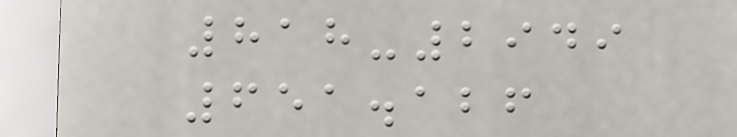818-2949
651.126
